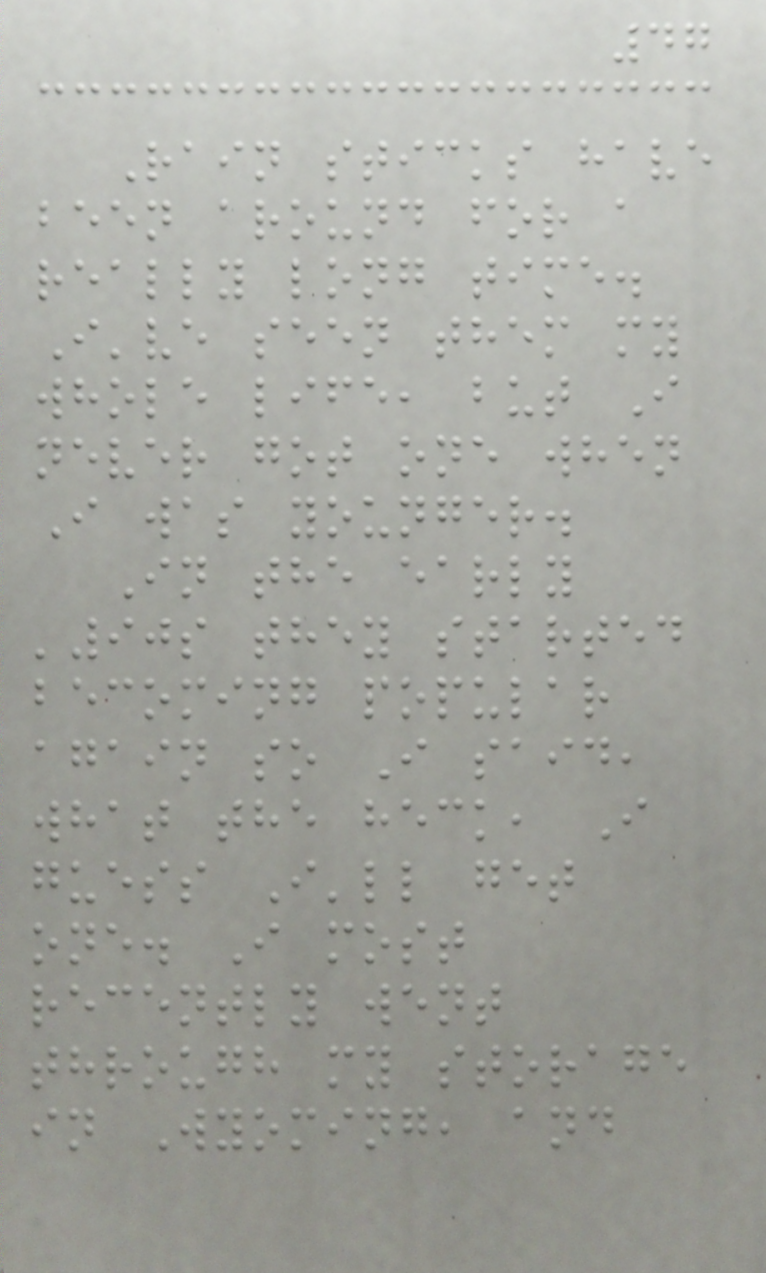47
Rain sticks have
been around for a
really long time.
I've seen them my
whole life, but I
never got one when
I was younger.
In the early
'90s they started
becoming popular
again so I said,
what the heck, I
guess I'll get
one. I most
recently went
through my storage
in Wyoming, and
